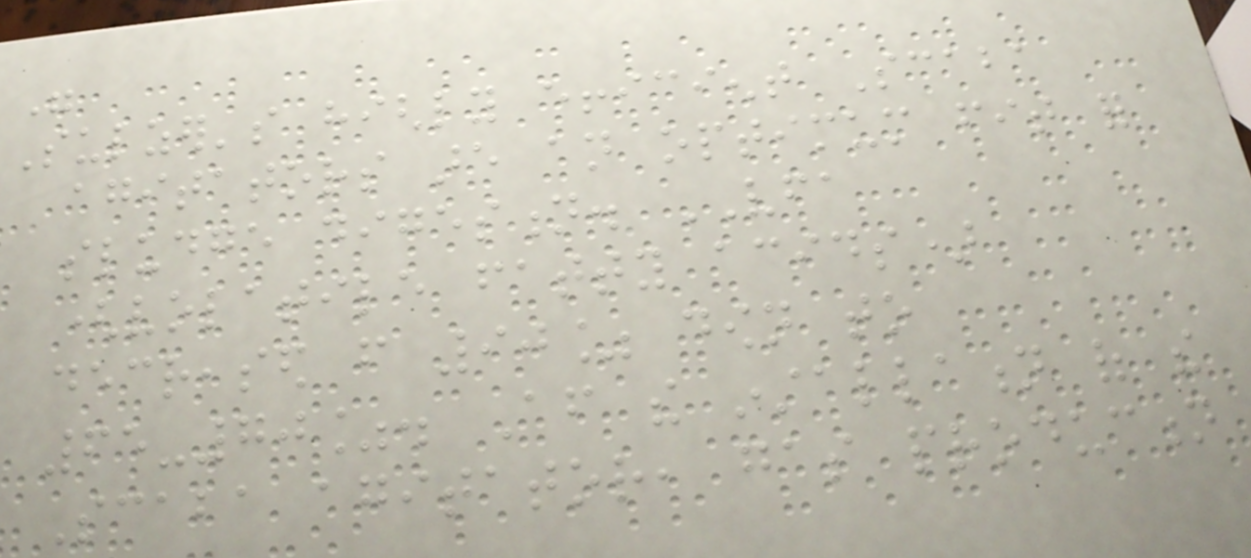"
Sulzer's highly efficient Scaba
agitators are an optimum fit for
sludge digestion. VFA
(volatile fatty acids)
decreased from 90% down to
65-70%. After the installation of the
Scaba agitator, gas production
